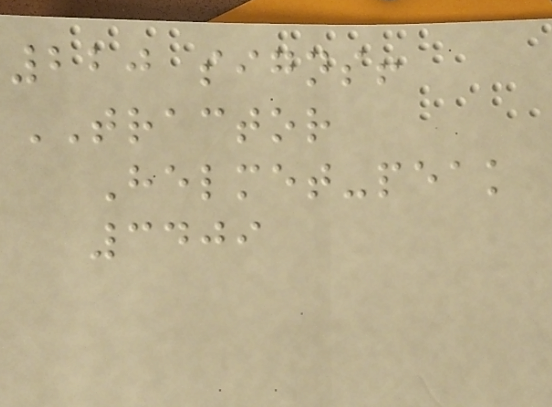220 signs!
TRACTOR
Helmet-peak
3409
